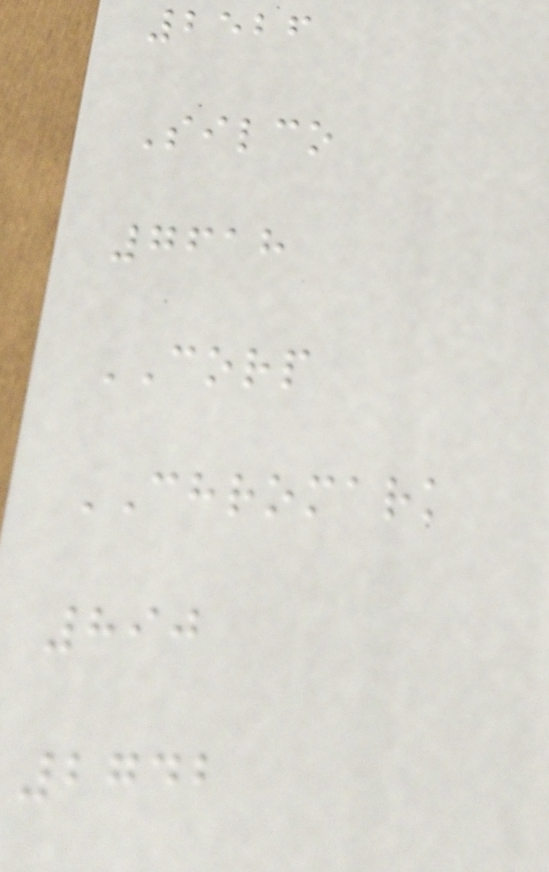2526
Silco
7618
CORP
CHROMARK
890
2742
